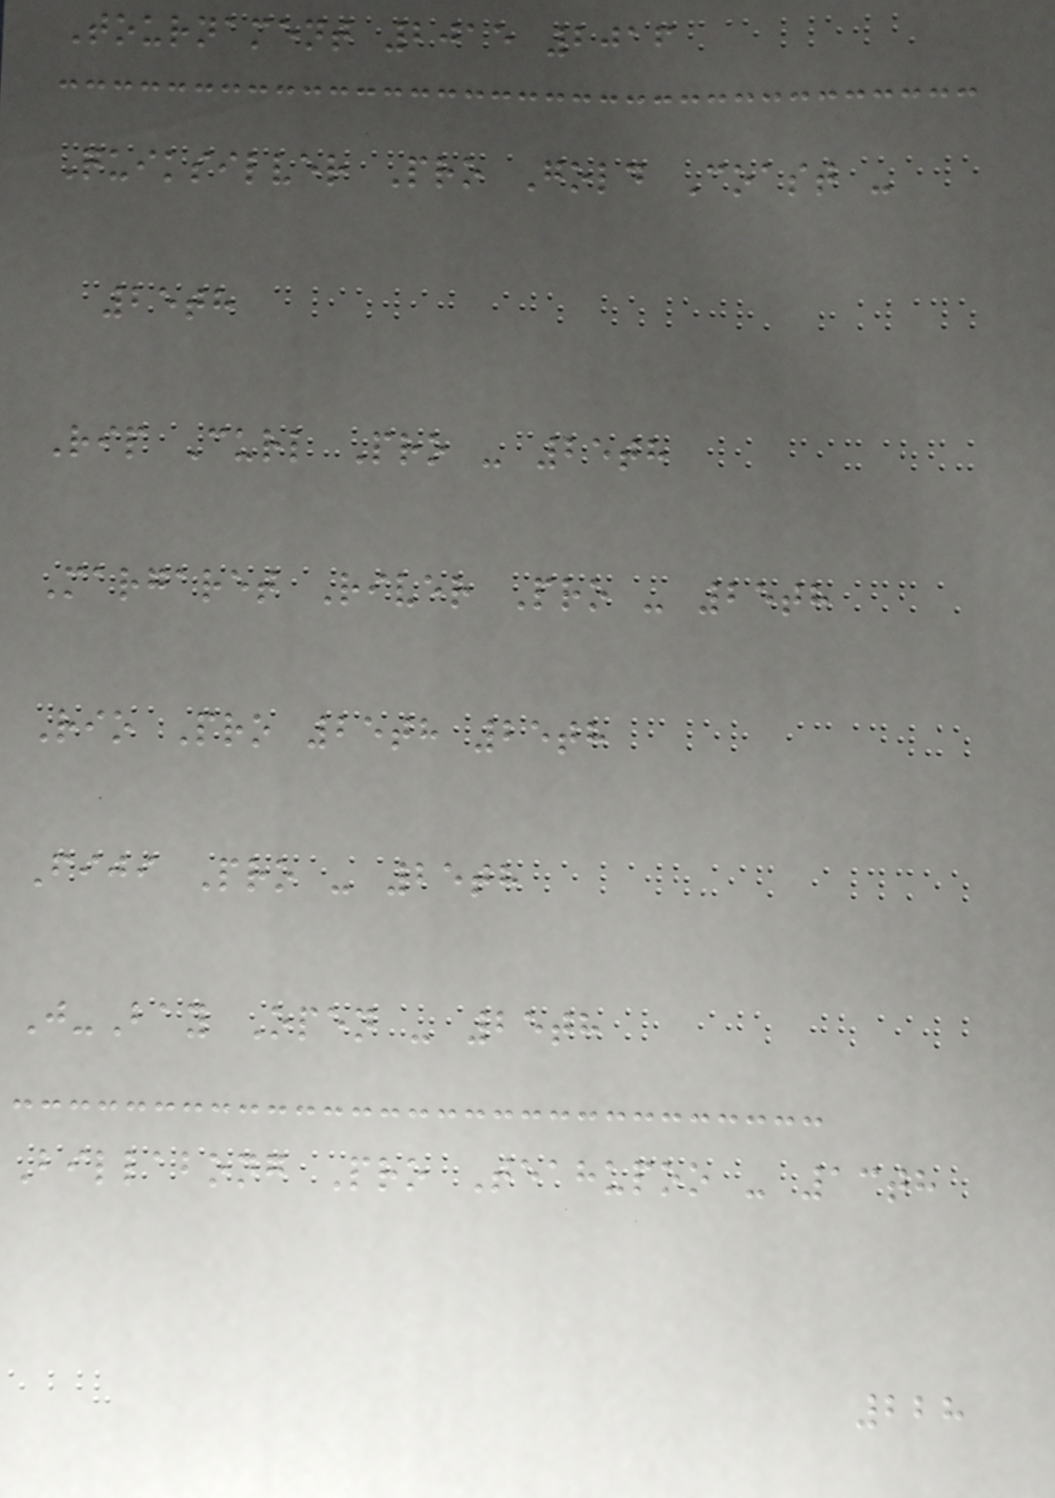Tournament 2015 2016
Quiksilver Pro Gold Coast -
25th
Rip Curl Pro - 25th
Margaret River Pro - 25th
Rio Pro 25th 25th
Fiji Pro - 25th
J-Bay Open - 25th
Billabong Pro Teahupoo - 13th
228
